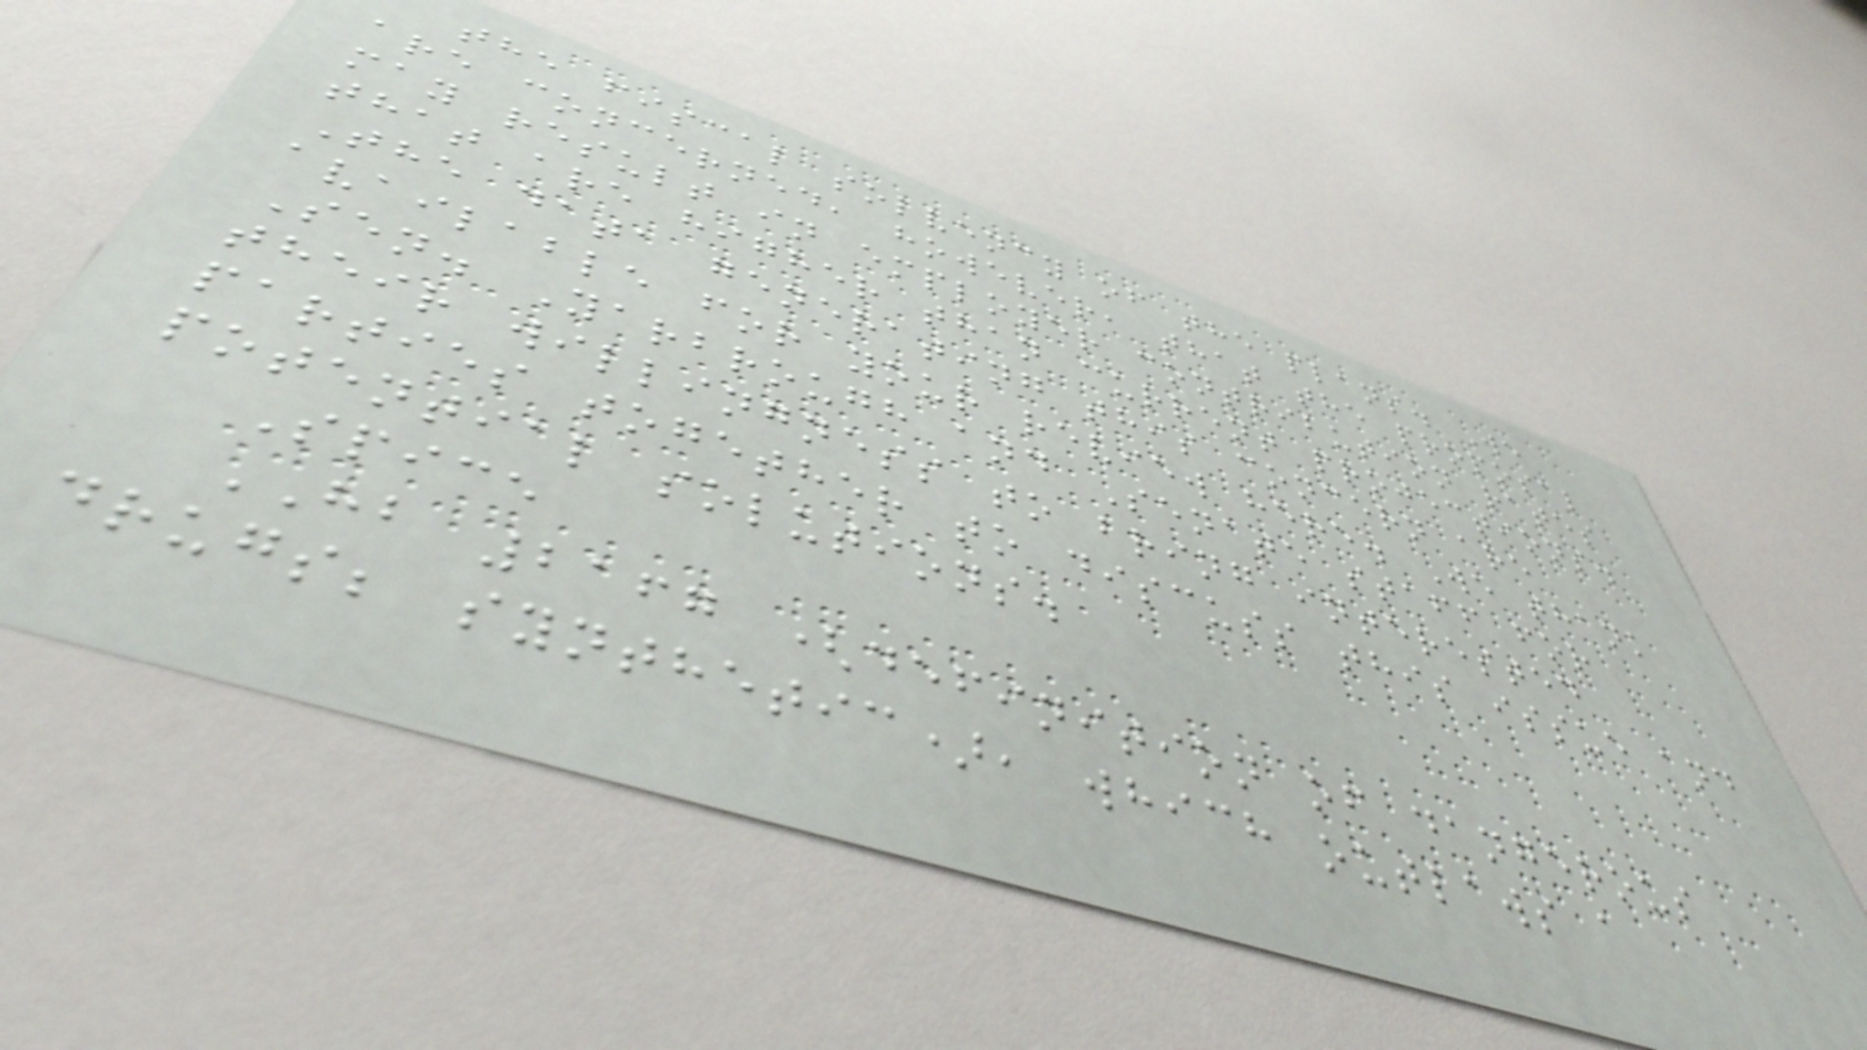the fiscal solvency of the plans. We
are concerned, however, that the proposal
may result in employer contribution rates
that are higher than current projections.
The data generating this concern are
available for your review here. We thank
Sen. Yarbrough and Senate staff for
their willingness to bring interested
parties together to discuss this issue and
potential solutions.
Spice
HB 2167 (definition of dangerous
drugs; synthetic), which outlaws a
